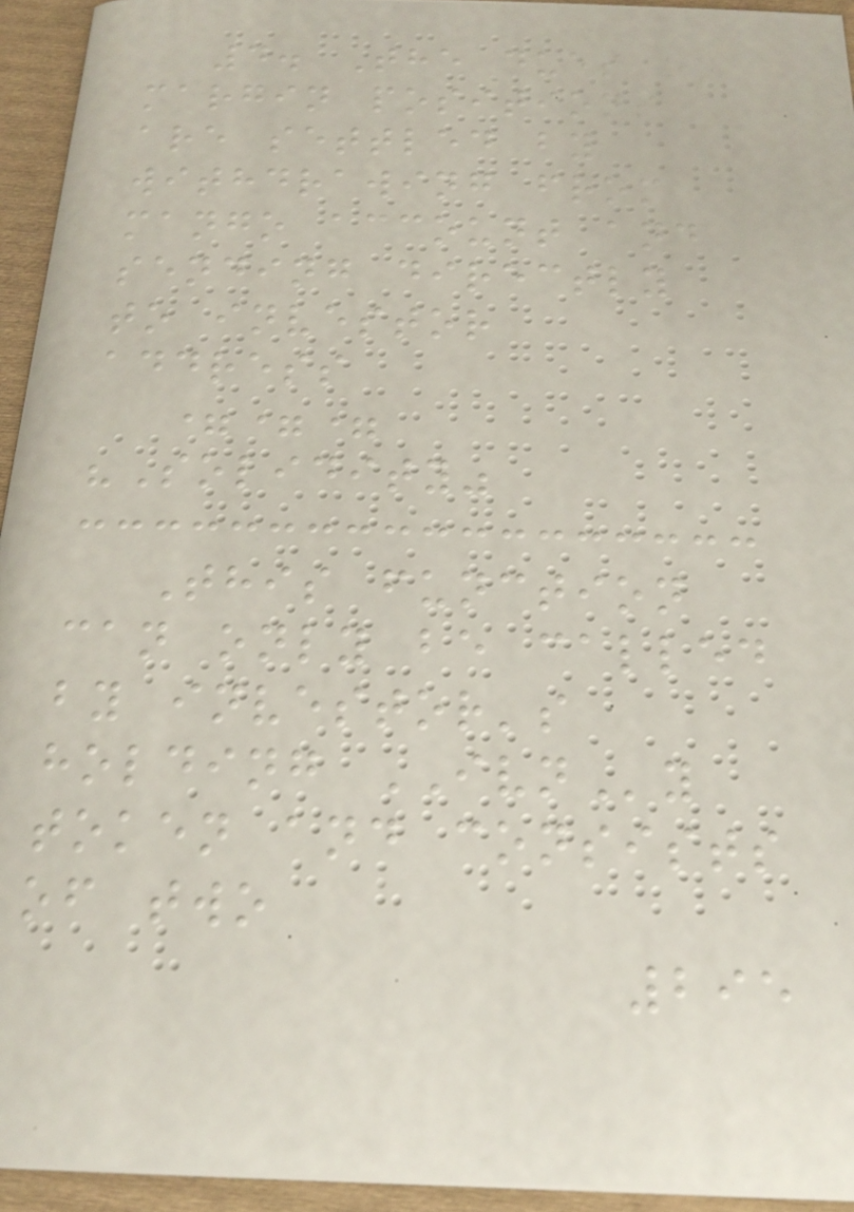4. The dues on
margin positions
are settled by
withdrawing from
mango account and
sending directly
to investor
address
===
"Solidity"
This function
can only be called
by investor's
holding IVNy
token and consists
of two
295
